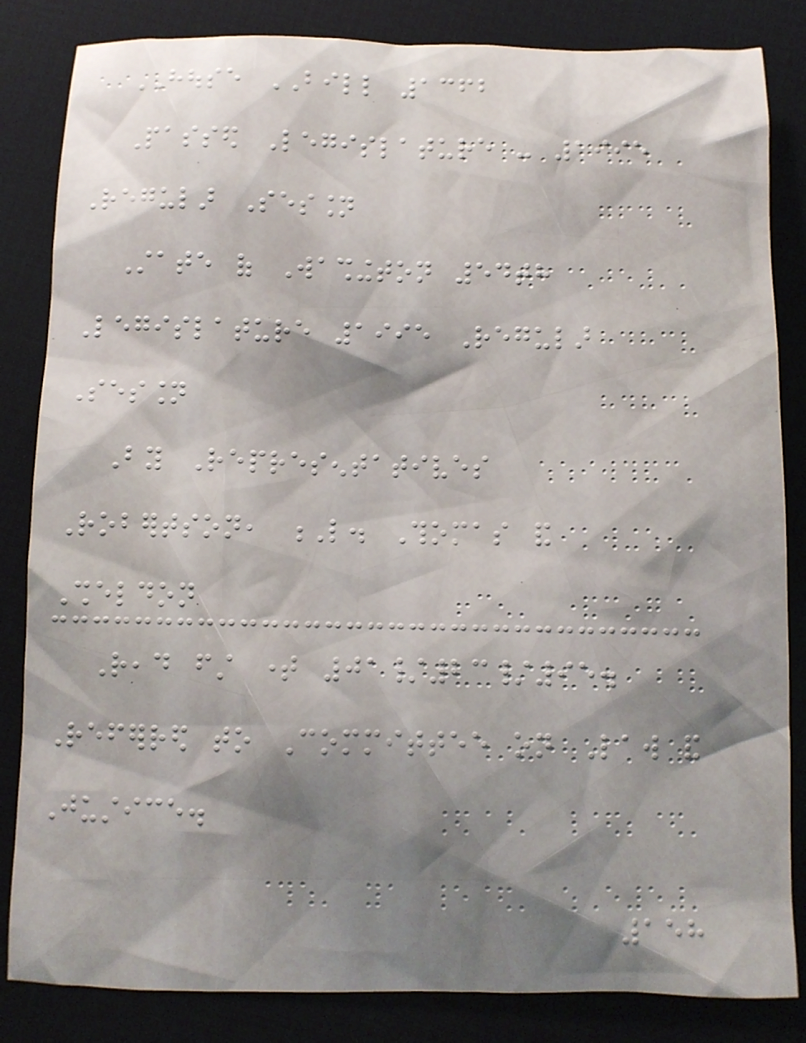HOUSE BILL 1362
Passed Legislature - 1995
Regular Session
State of Washington 54th
Legislature 1995 Regular
Session
By Representatives
Robertson, L. Thomas and
Sheldon
Read first time 01/23/95.
Referred to Committee on Law and
Justice.
158
